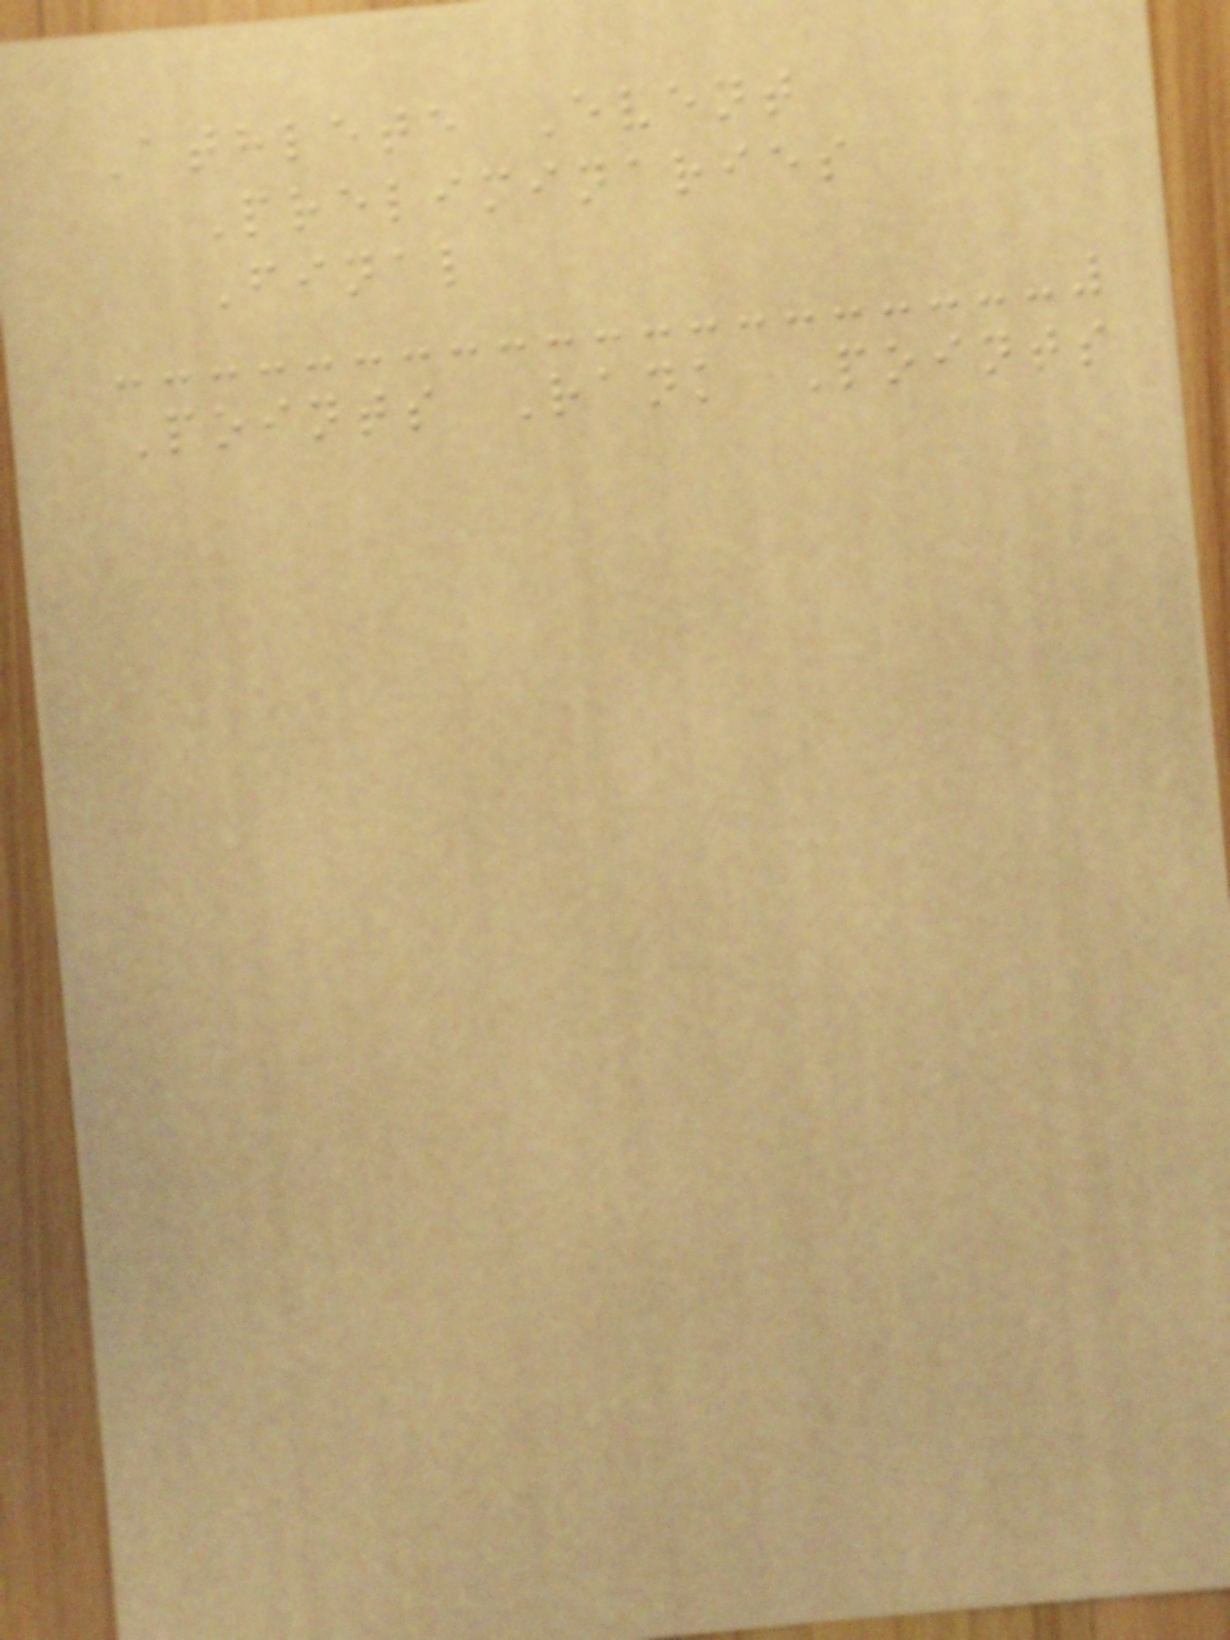Athlete Event
Preliminaries
Final
Points Rank Points
